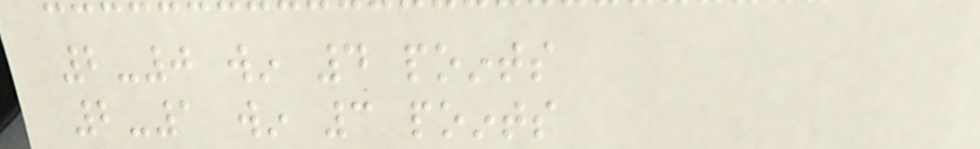2-0 win 4 points
2-1 win 3 points
